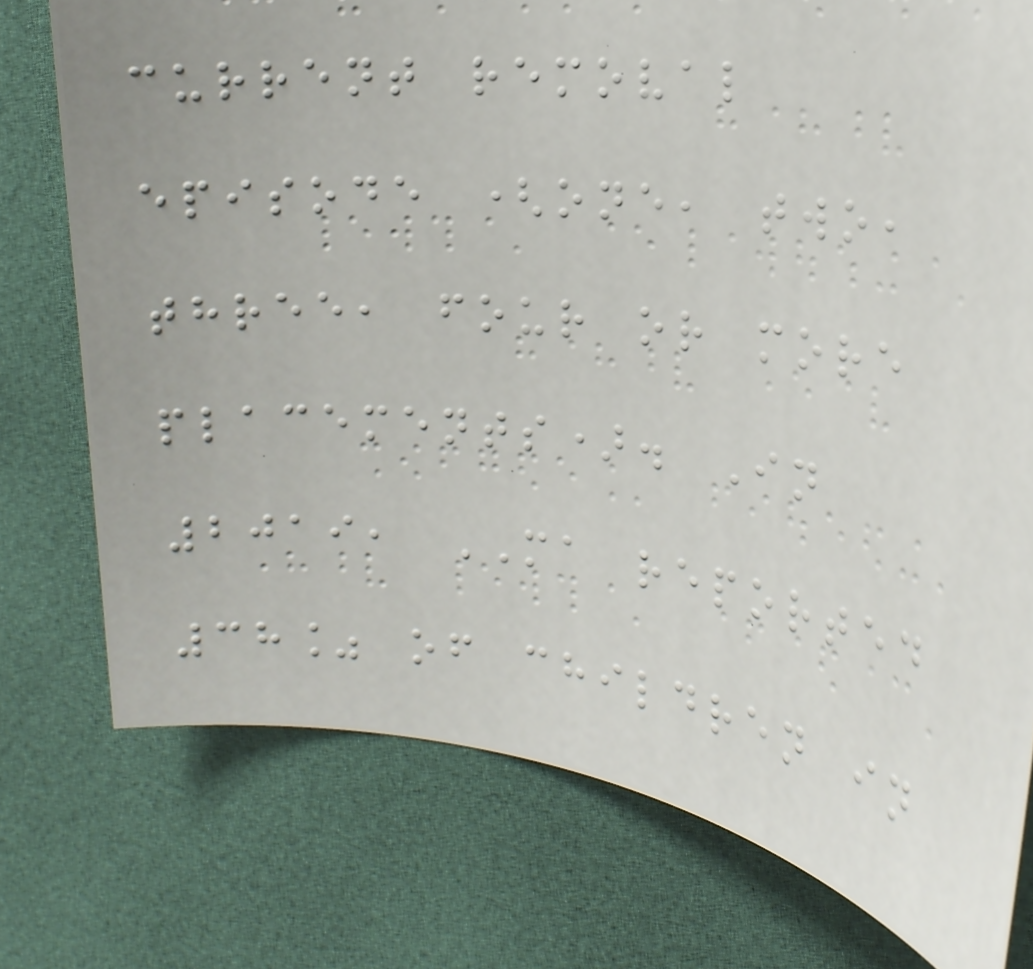current removal
episode (one, two,
three, four or more
placements). In
2019, MA reported
38% of children in
